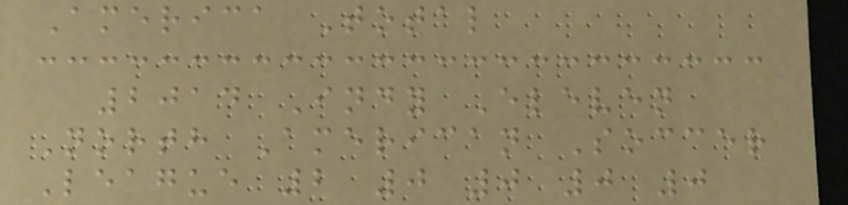America Total
2014 Indy Eleven
North American Soccer
League 2 0 0 0 0
